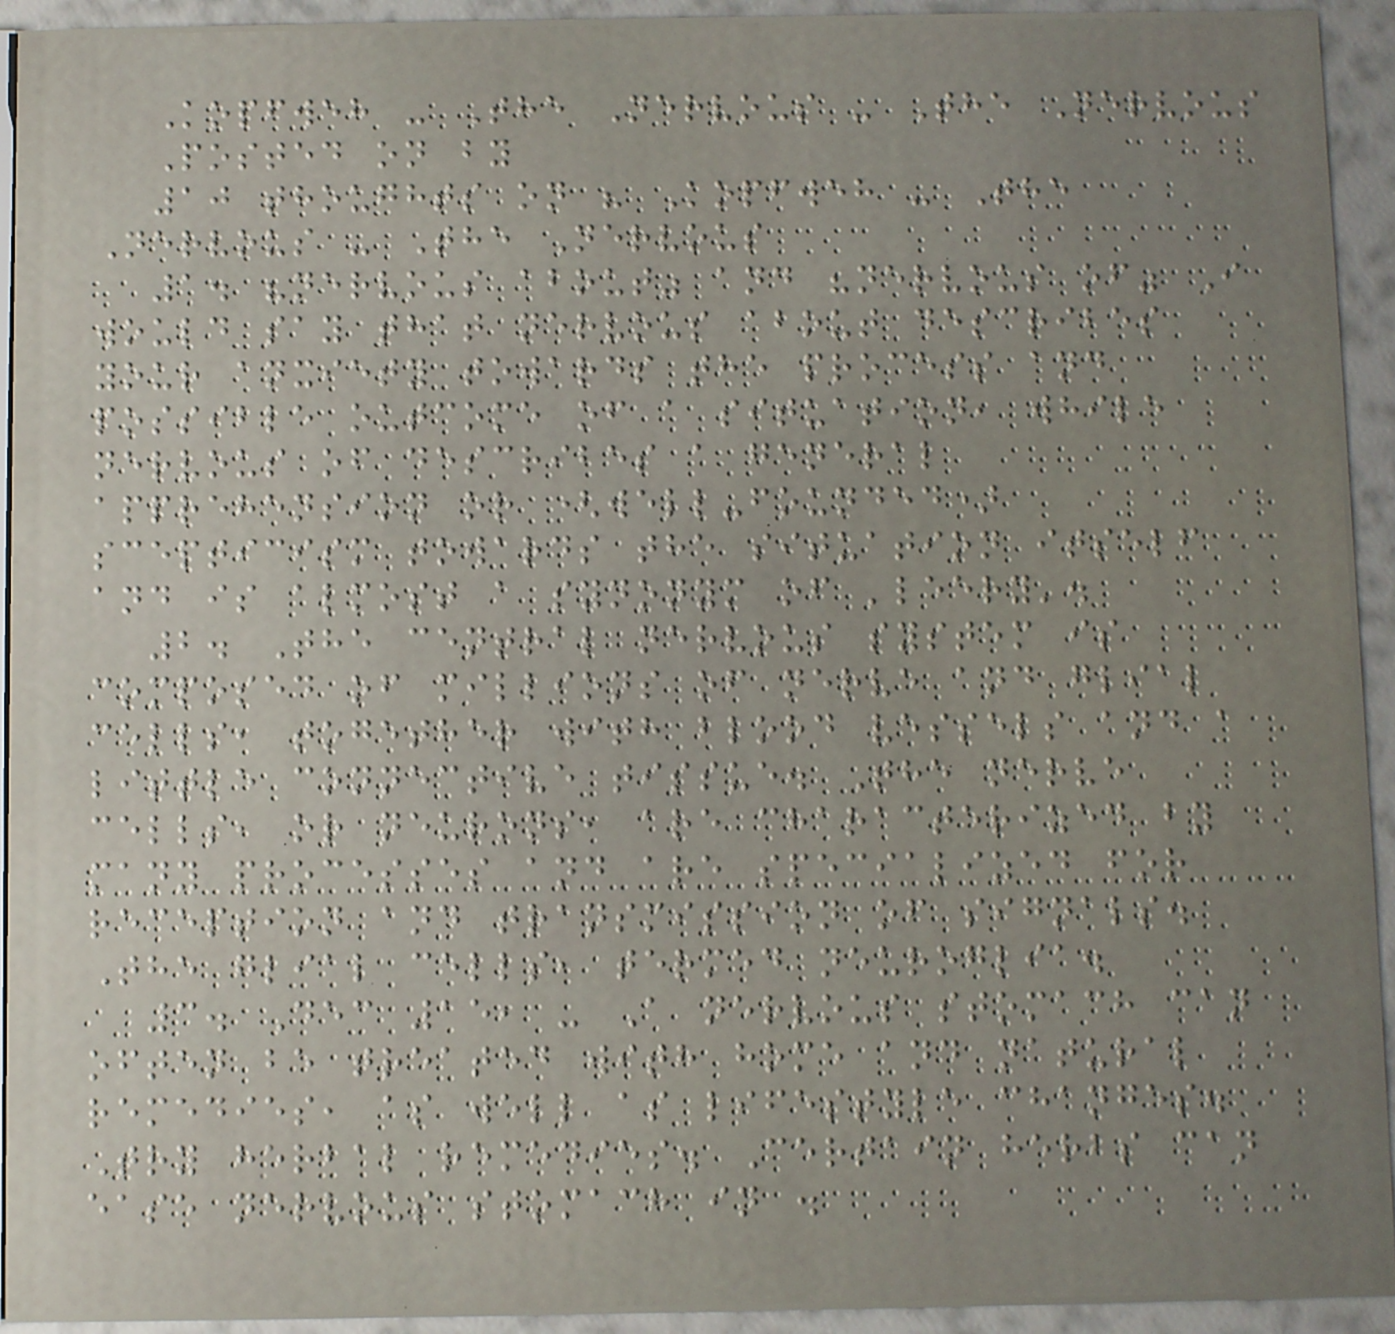Kopfweh - The Nervous - The Nervous
Posted on by
10 thoughts on " Kopfweh - The
Nervous - The Nervous
1. "nervous about" and "nervous of" I
would say that nervous about describes
your anxiety towards the process and
possible outcome of a situation, while
nervous of describes a general
apprehension or (well-founded)
scepticism towards the situation itself
and is almost a synonym of 'leery'.
2. The central nervous system is
composed of millions of nerve and glial
cells, together with blood vessels and a
little connective tissue. The nerve
cells, or neurons, are characterized by
many processes and are specialized for
reception and transmission of signals.
The glial cells, termed neuroglia.
3. Dec 15, - A nervous stomach can
often be treated with home and natural
remedies, as well as lifestyle changes.
Try herbal remedies. Certain herbs can
ease nervous stomach in .
